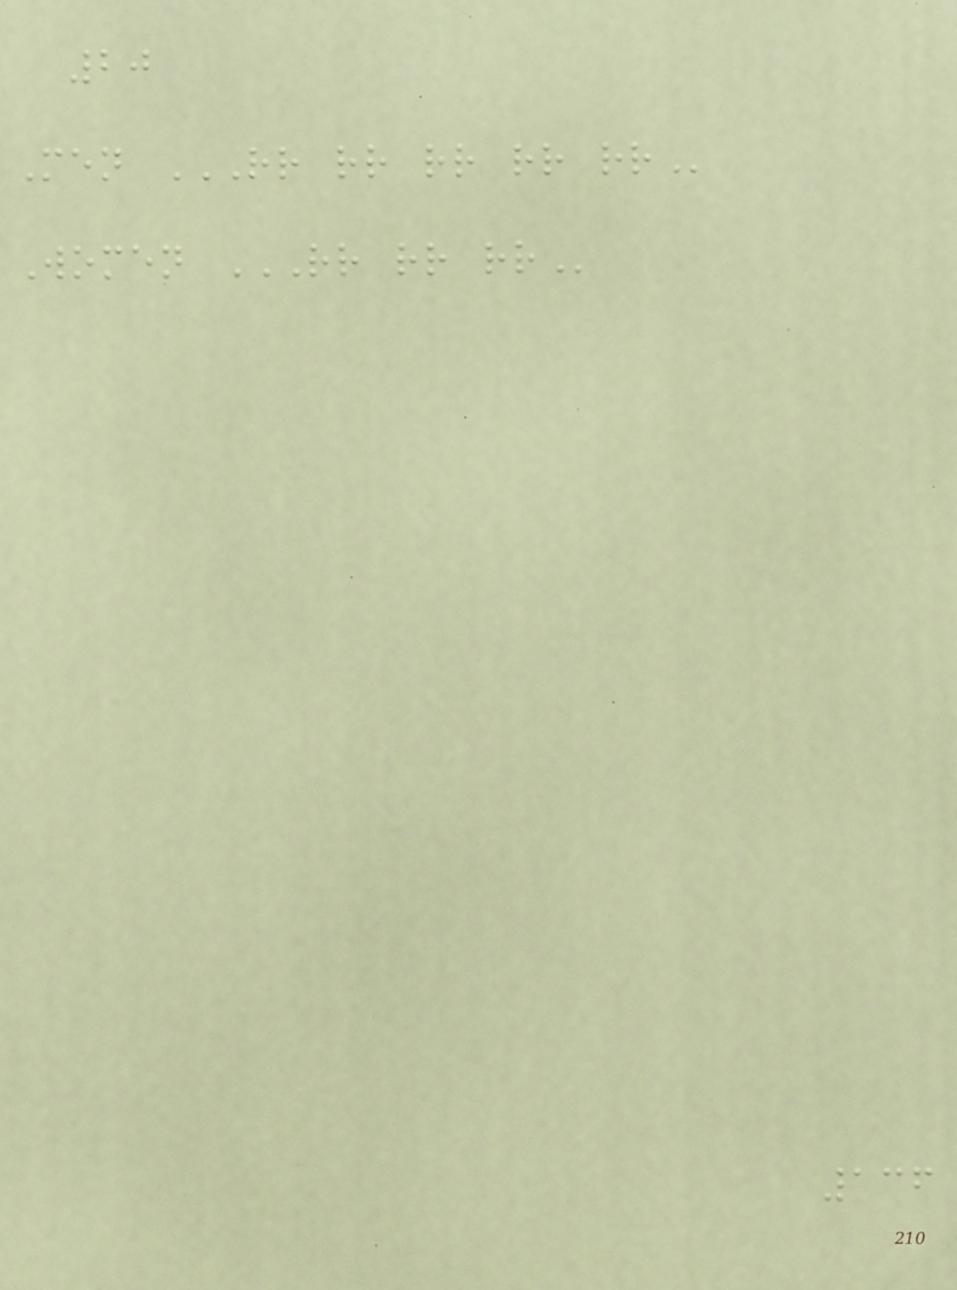20
Men RR RR RR RR RR
Women RR RR RR
136
